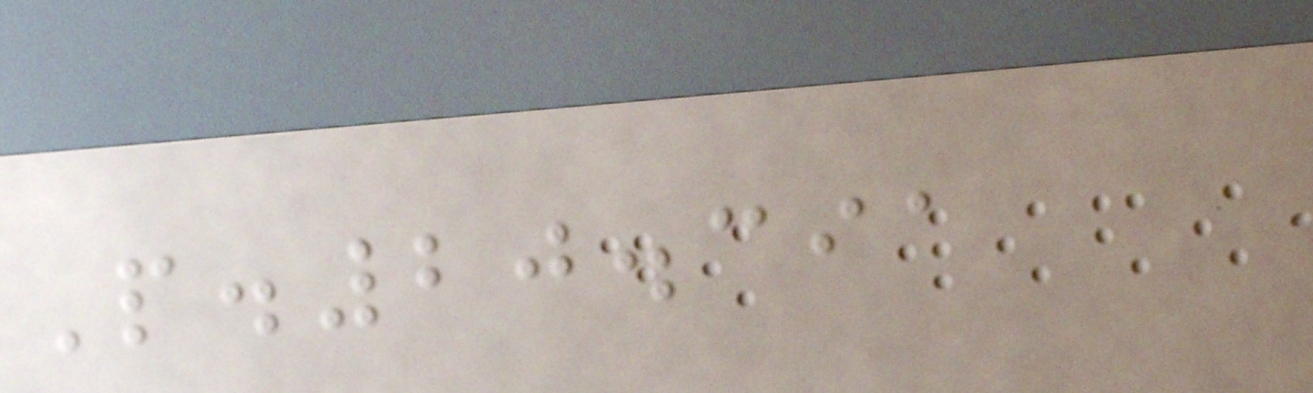P.20.391
